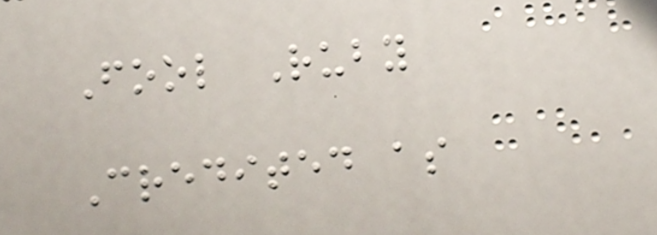Fool Ruby
Credited as
